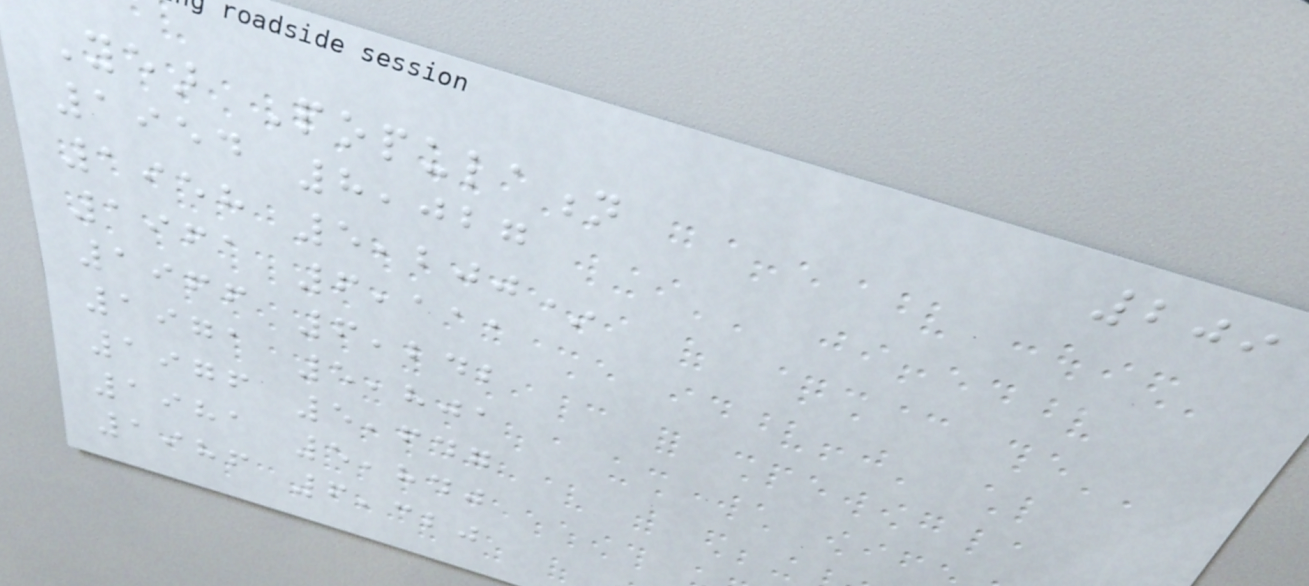209
Year Population
1954 8,027
1958 5,200*
1961 6,111
1966 6,242
1971 5,801
1976 5,647
1981 5,840
1986 6,320
